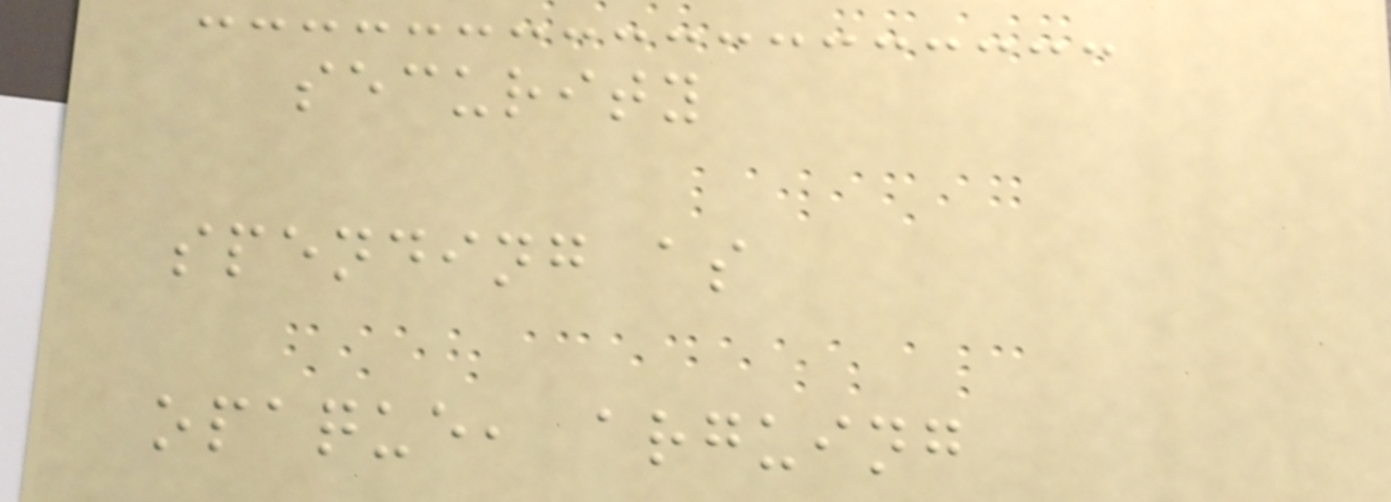security
spending as
opaque, arguing
